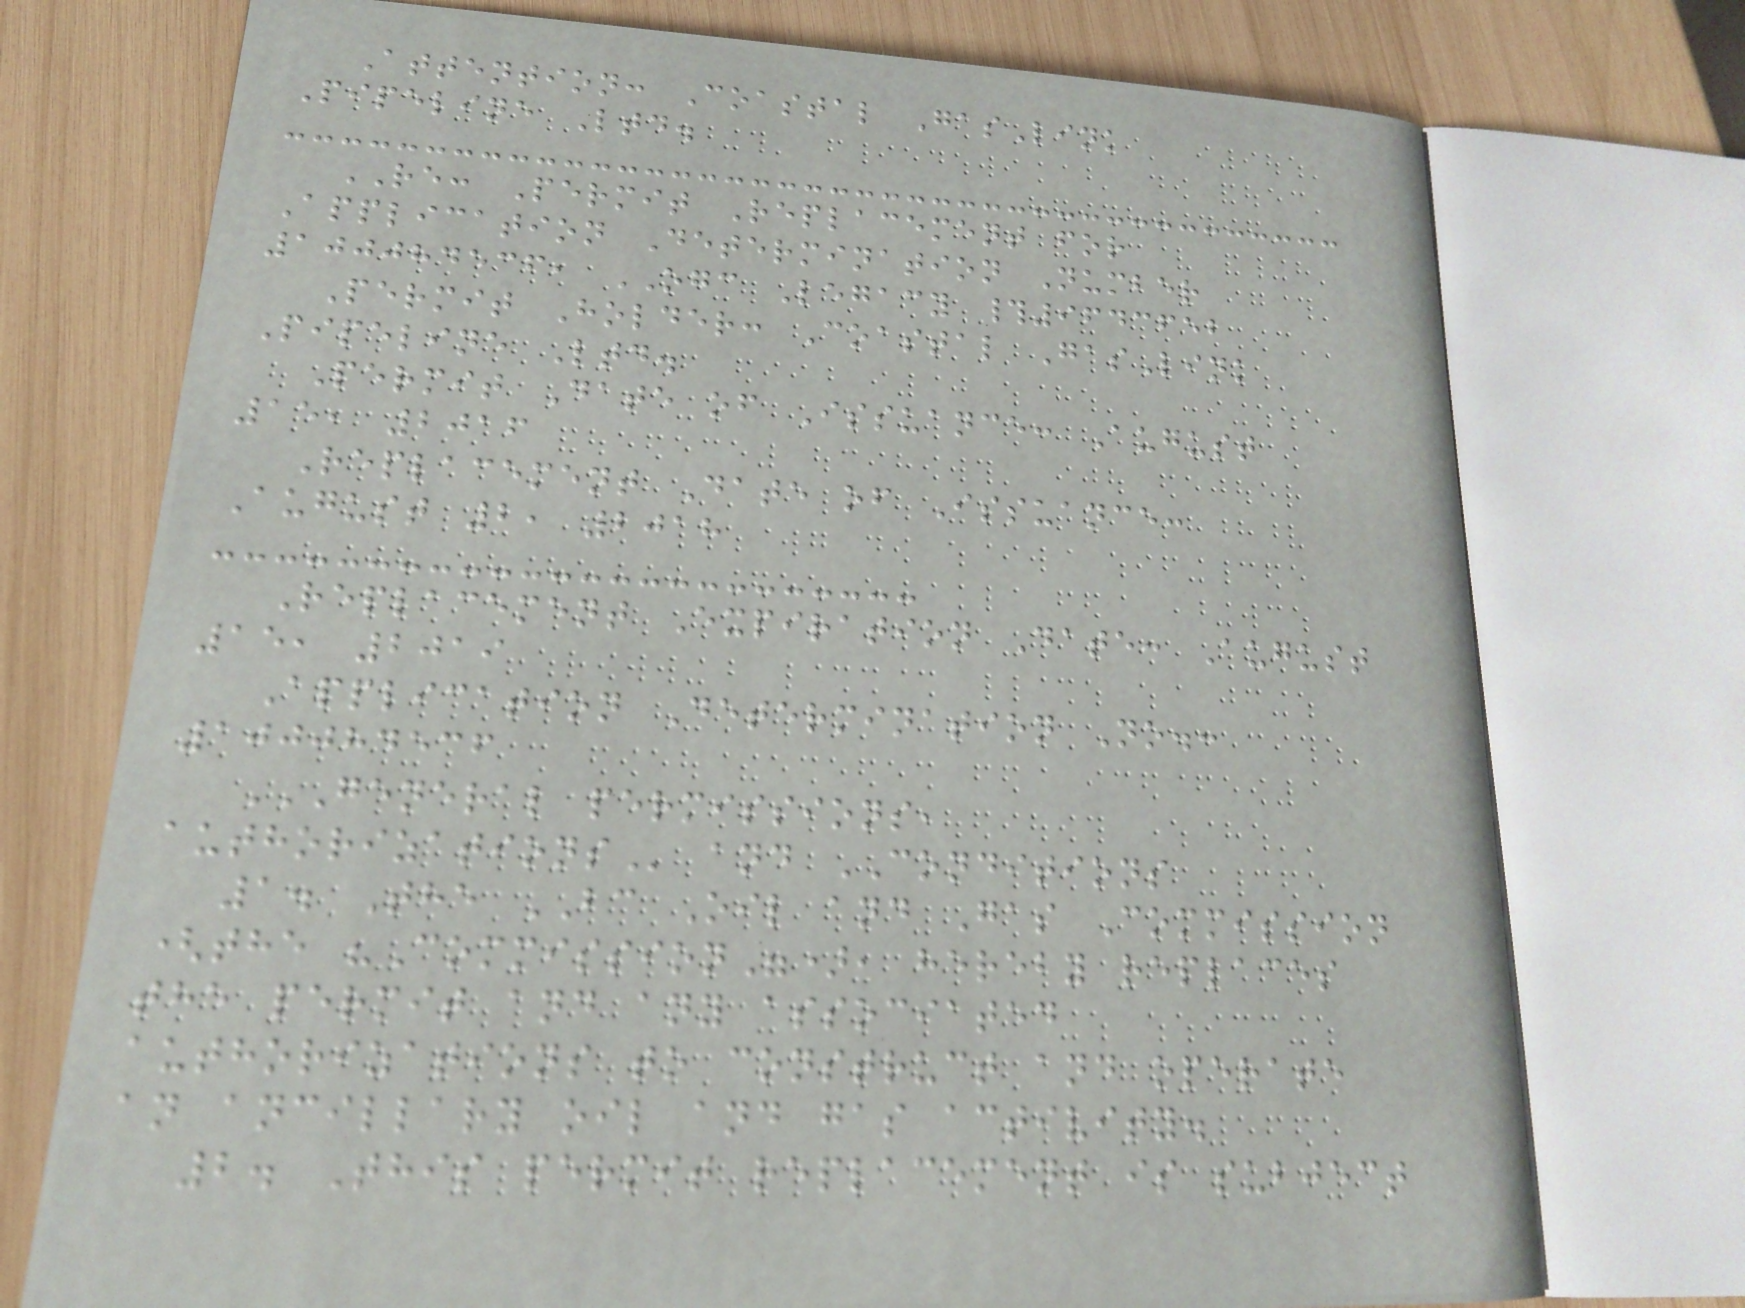Attention: Coastal GasLink
Pipeline Ltd.
RE: Permit Replacement for
Application Determination Number
100084536, OGC Legacy #9643652
Permit Holder: Coastal GasLink
Pipeline Ltd.
Permit Date of Issuance: August
15, 2016
Replacement Date of Issuance:
August 2, 2018
Replacement Expiration Date: August
15, 2019
Application Determination No.:
100084536
GENERAL PERMISSIONS,
AUTHORIZATIONS and CONDITIONS
1. The BC Oil and Gas Commission
(the "Commission"), hereby replaces
the permit and any associated
authorizations to construct and operate
an ancillary oil and gas activity.
2. This permit replacement is subject
